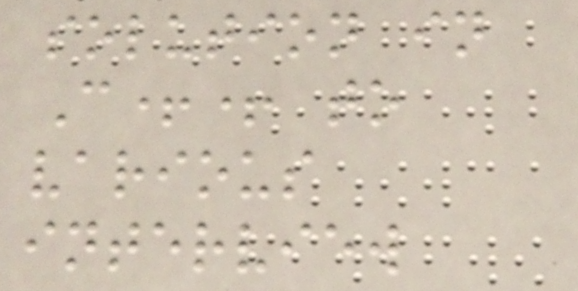solution in
C++ to
various
interview
